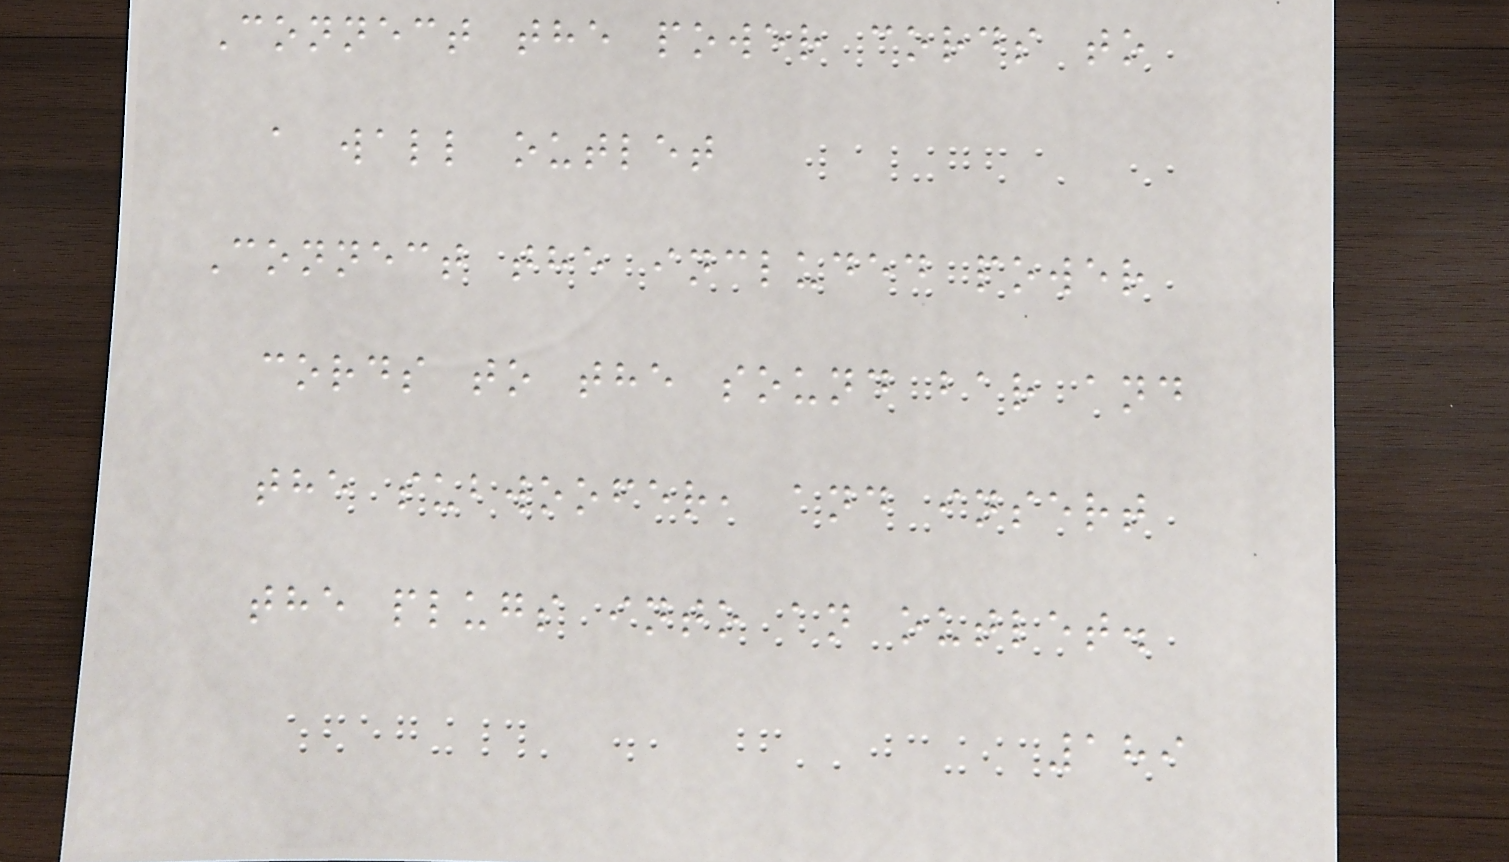Connect the power cords to
a wall outlet
Connect the included power
cords to the sound bar and
the subwoofer, and insert
the plugs into an outlet.
189
